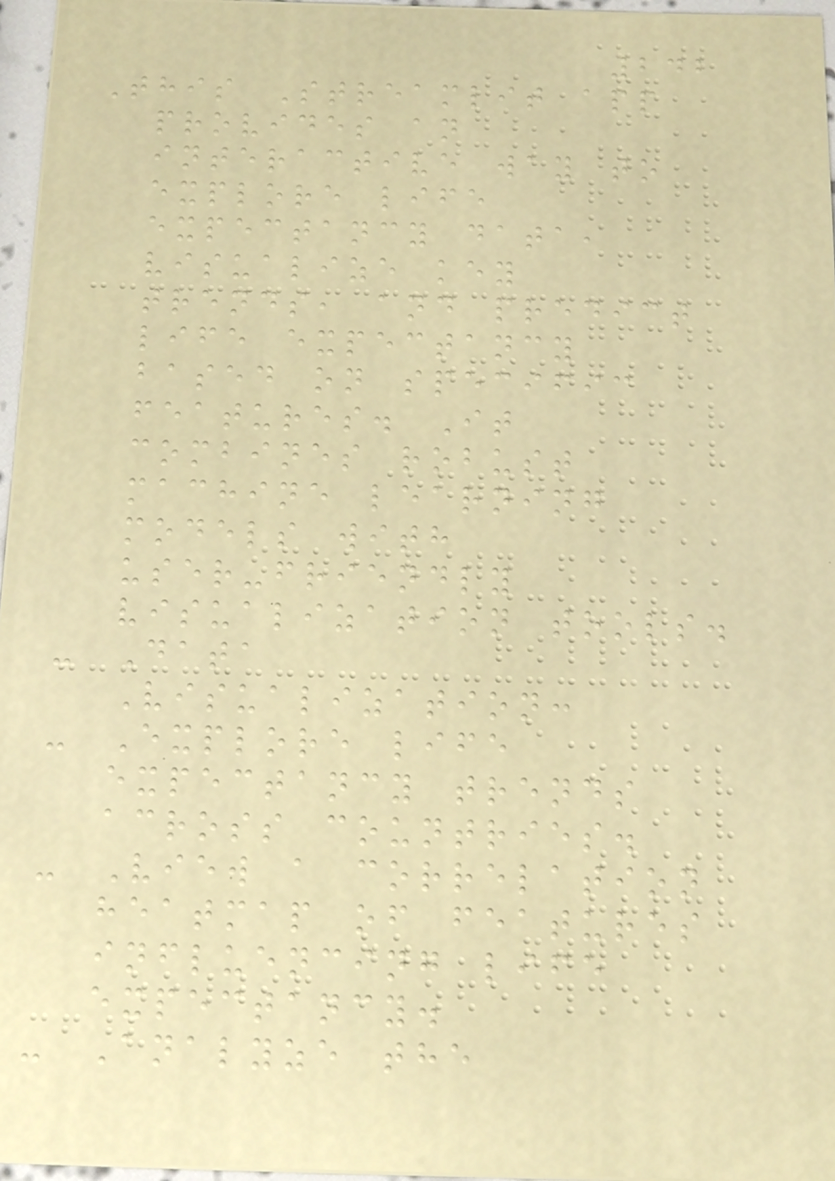242
This Streamlit app
provides an
interactive way to
explore life
expectancy data,
visualize key
trends, and predict
life expectancy
based on specific
features. It
combines robust
machine learning
models with
user-friendly
visualization tools.
- Data
Visualization:
- Explore life
expectancy trends
across countries.
- View a correlation
heatmap of features
influencing life
expectancy.
- Analyze the
